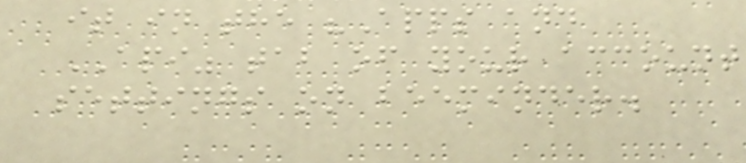it in the "Apps and
API" tab of your account
settings on beeminder.
